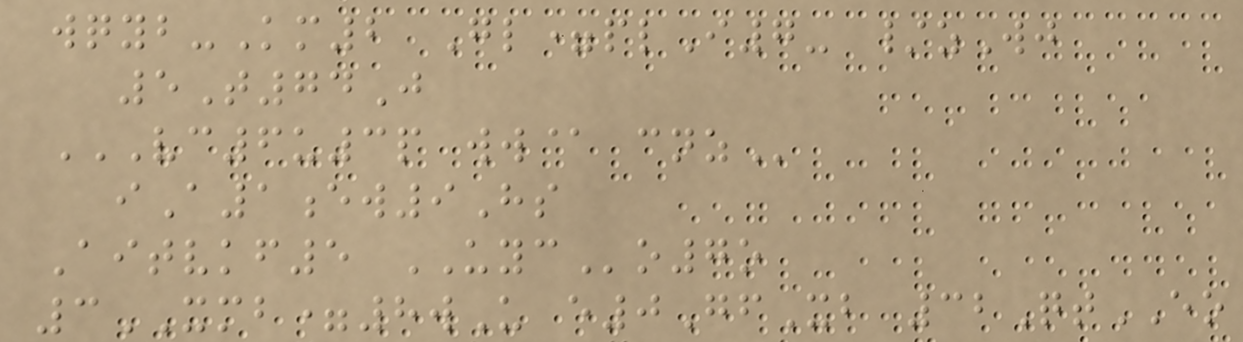wqyb-Km2 Gl=plI7- /zWj
5T74J
VC6U3P WW@ CNZ
iA1ew9Hs
Aitvkf5 UYCo7o
3XMB=8wU e0GfXb 32QtEO
